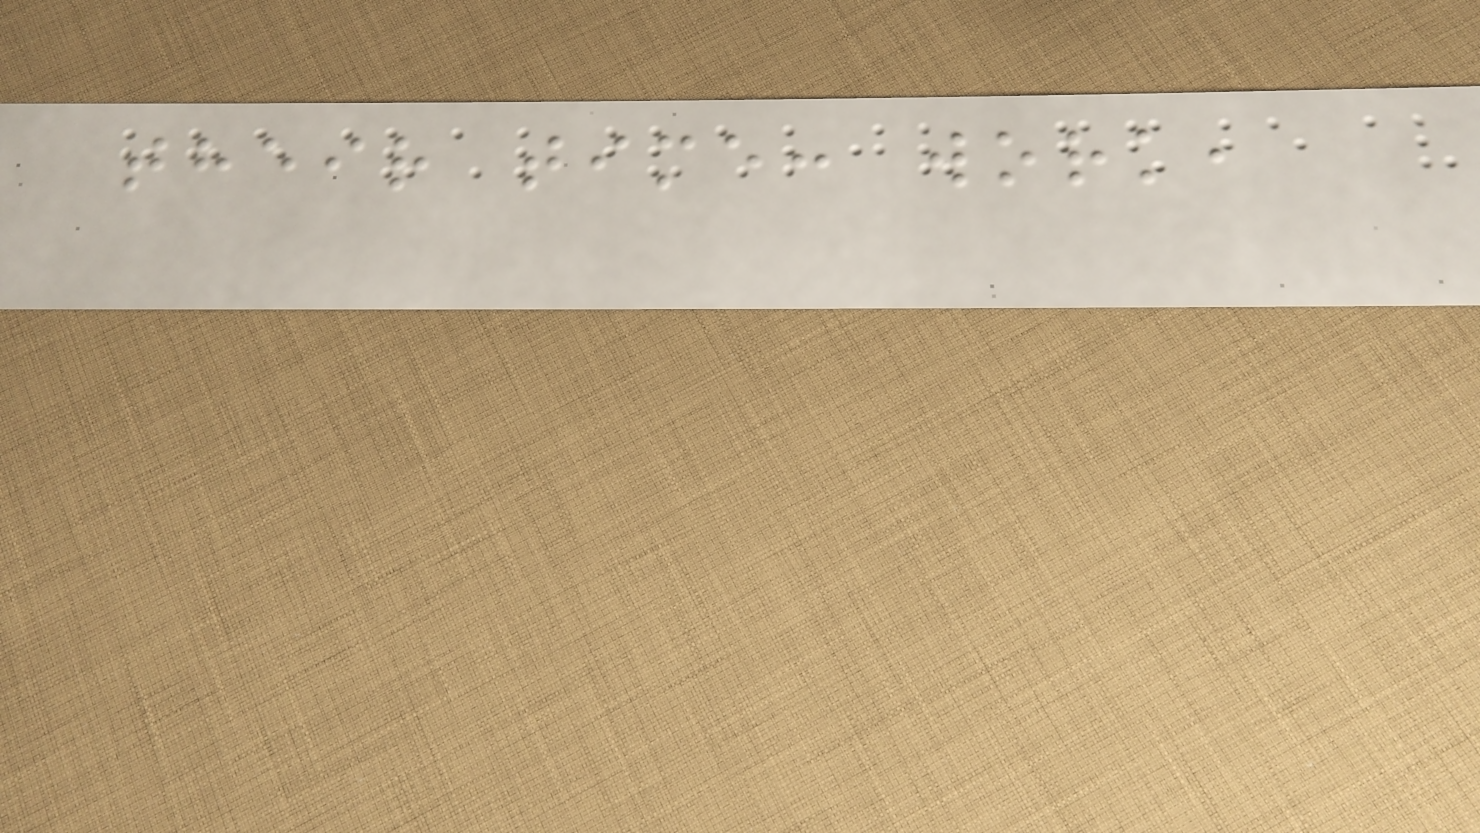their time: work,
